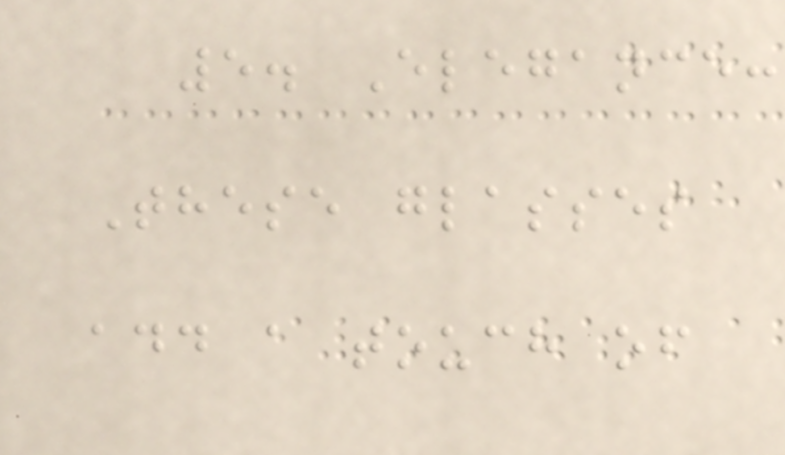5. Elegance:
These glasses
add a touch of
